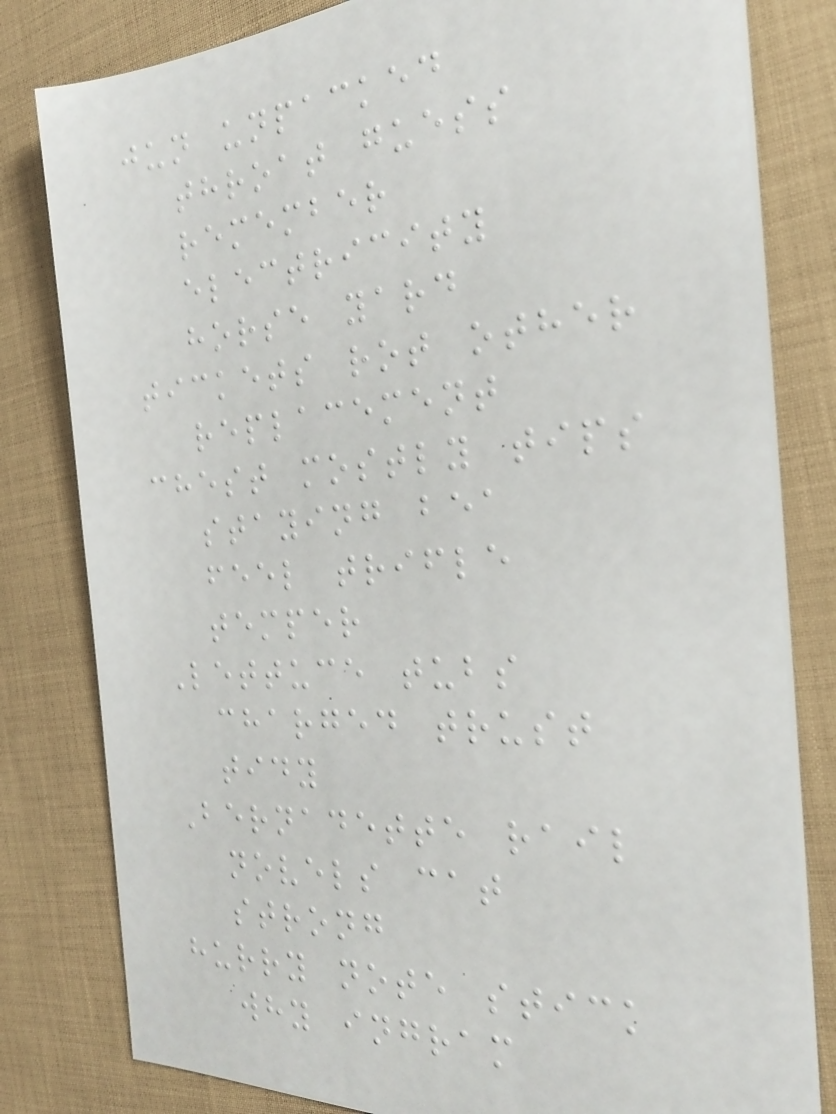jun unpacked
throat guess
remember
electricity
horse yard
tickets rot other
replacement
chest mostly tips
staying bea
feel trifle
temper
Lettuce tubs
charged trust
tidy
Bernadette rail
novels cat
strong
hurry note stick
why ingram
